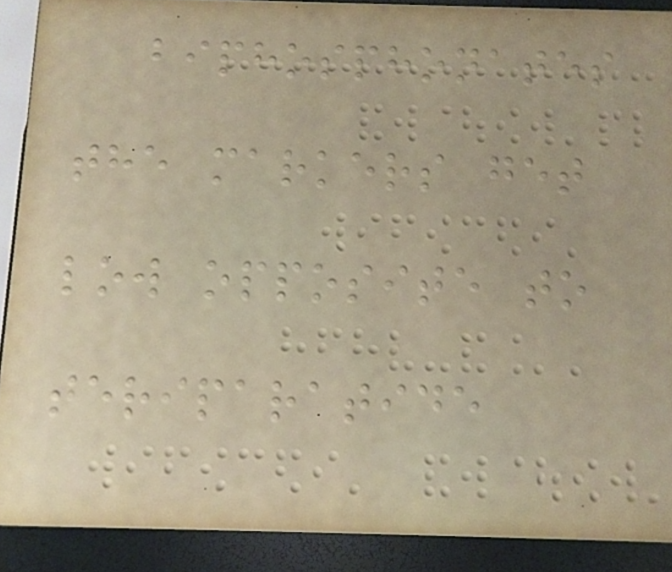biphosphonates
the markers get
low opposite to
teriparatide
